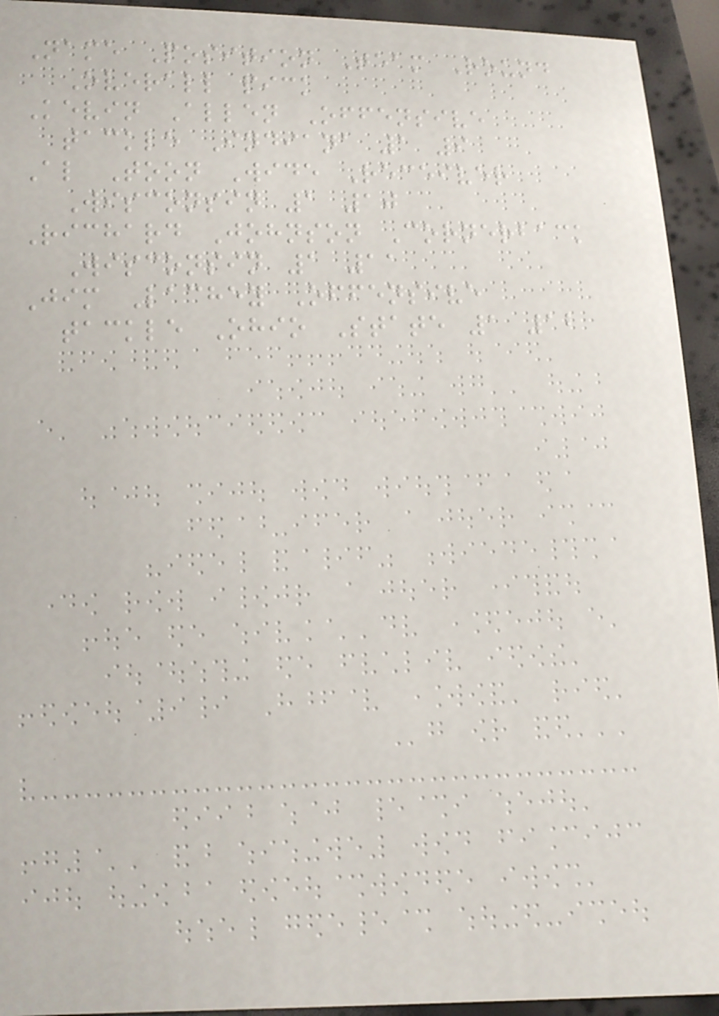Name Position Team Round
Overall pick
Kevin Allen Offensive
tackle Indiana 1 9
Al Toon Wide Receiver
Wisconsin 1 10
Richard Johnson Cornerback
Wisconsin 1 11
Jim Lachey Offensive
tackle Ohio State 1 12
